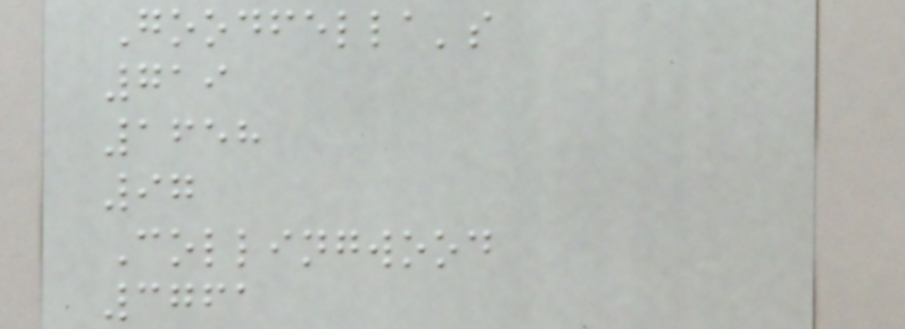Goodfella's
719
1658
97
Collingwood
3761
